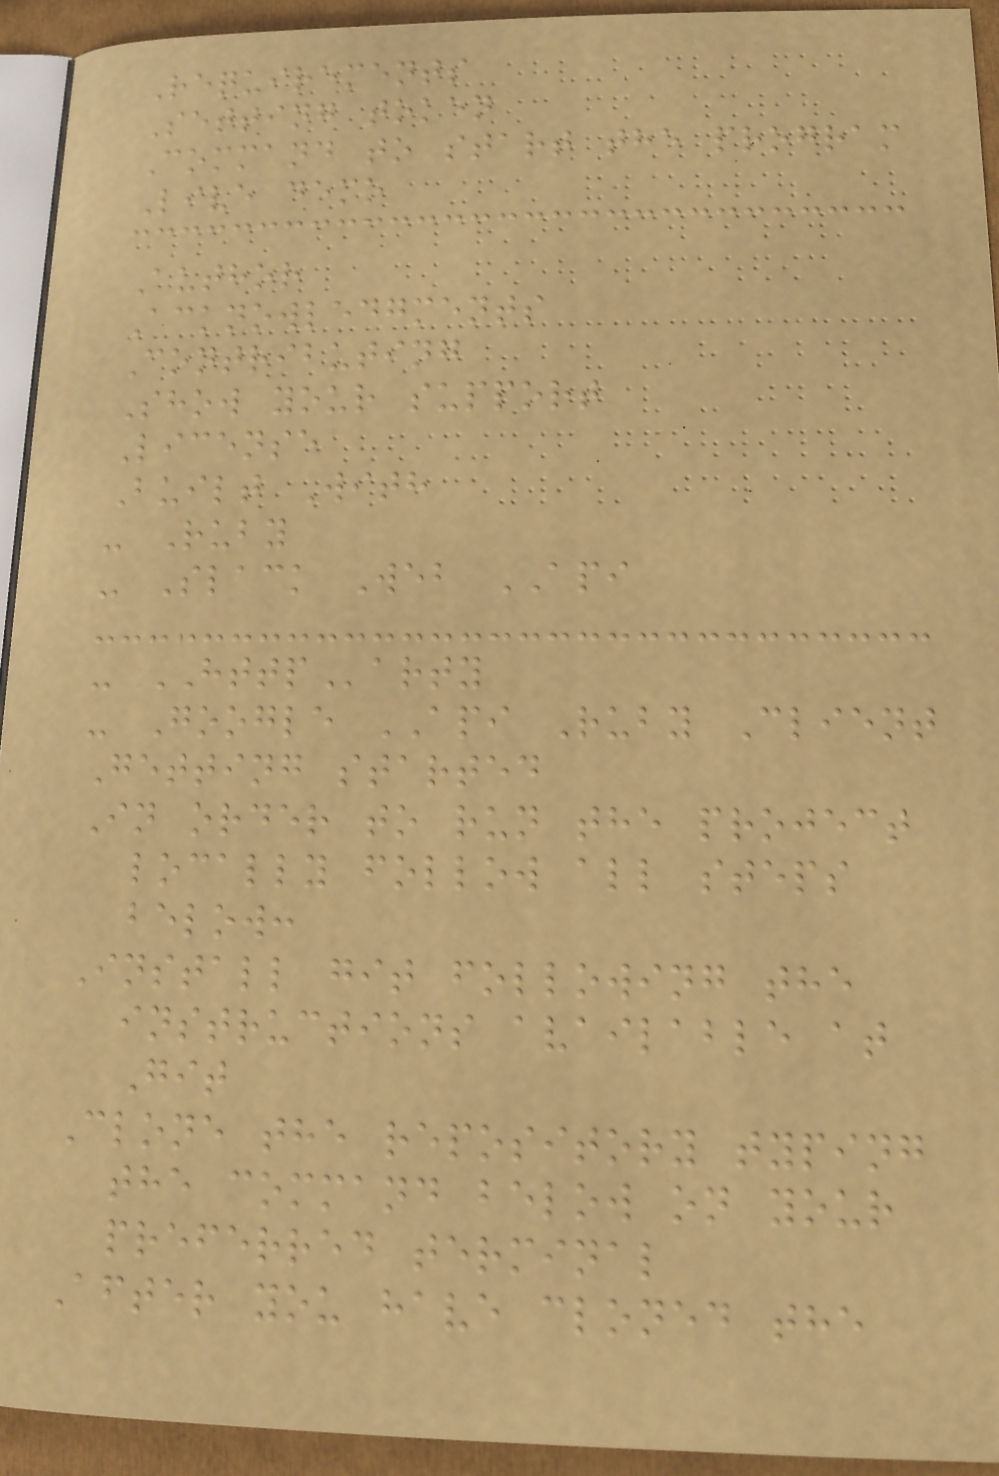Requirements
Setting token
Command to start the program
Live demo
Author
Acknowledgments
Contributing
Show your support
License
Built With
- Ruby
- Slack Web API
- HTTParty
- Google API Ruby Client
Getting started
In order to run the project
locally follow all steps
below:
Install git following the
instructions available at
Git
Clone the repository typing
the command below on your
preferred terminal
After you have cloned the
